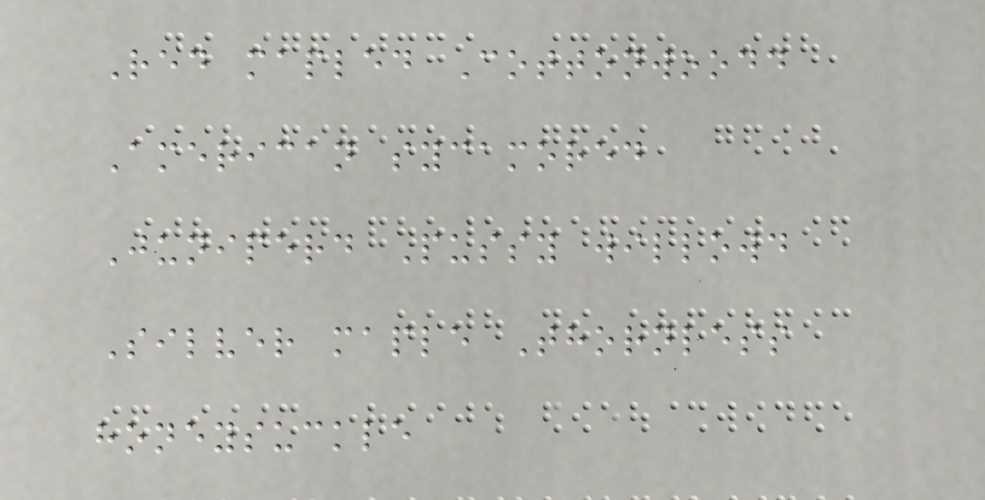Red mapled Cottonwoodd
American sycamored
Juniperd Pussy willowd
Silver maple Thornless
honeysuckle
